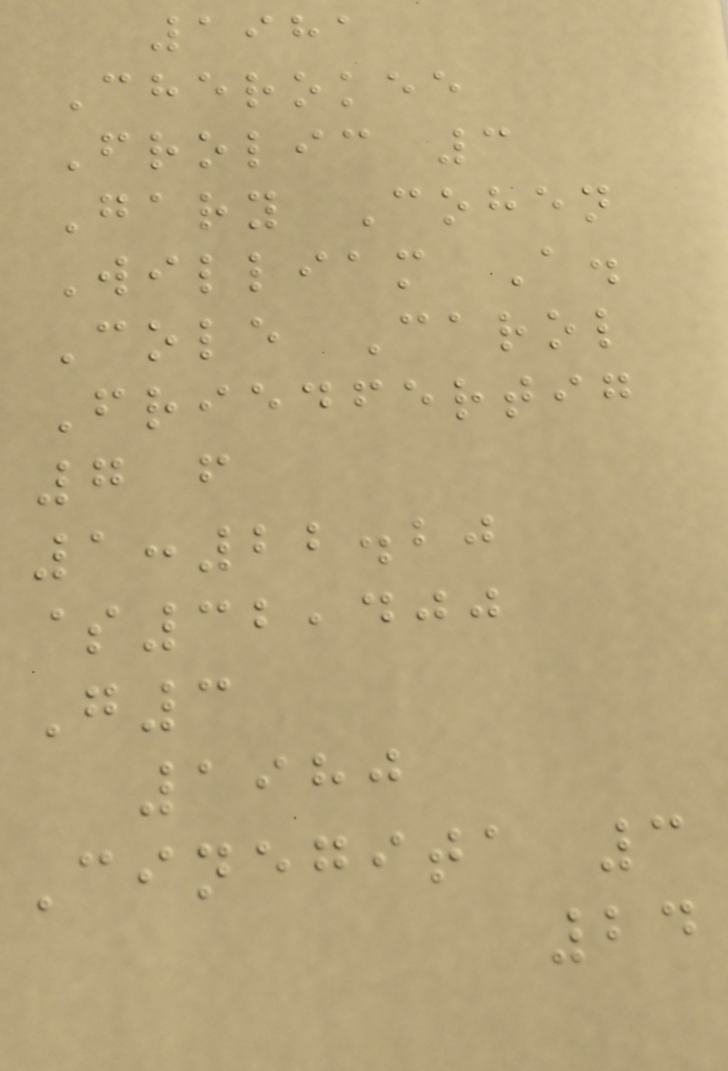1981
Cherokee
Frolic 3
Gary Cohen
William A.
Cole Carol
Friedfertig
7 f
1:22.20
$32,400
G3
1980
Cinegita 3
24
